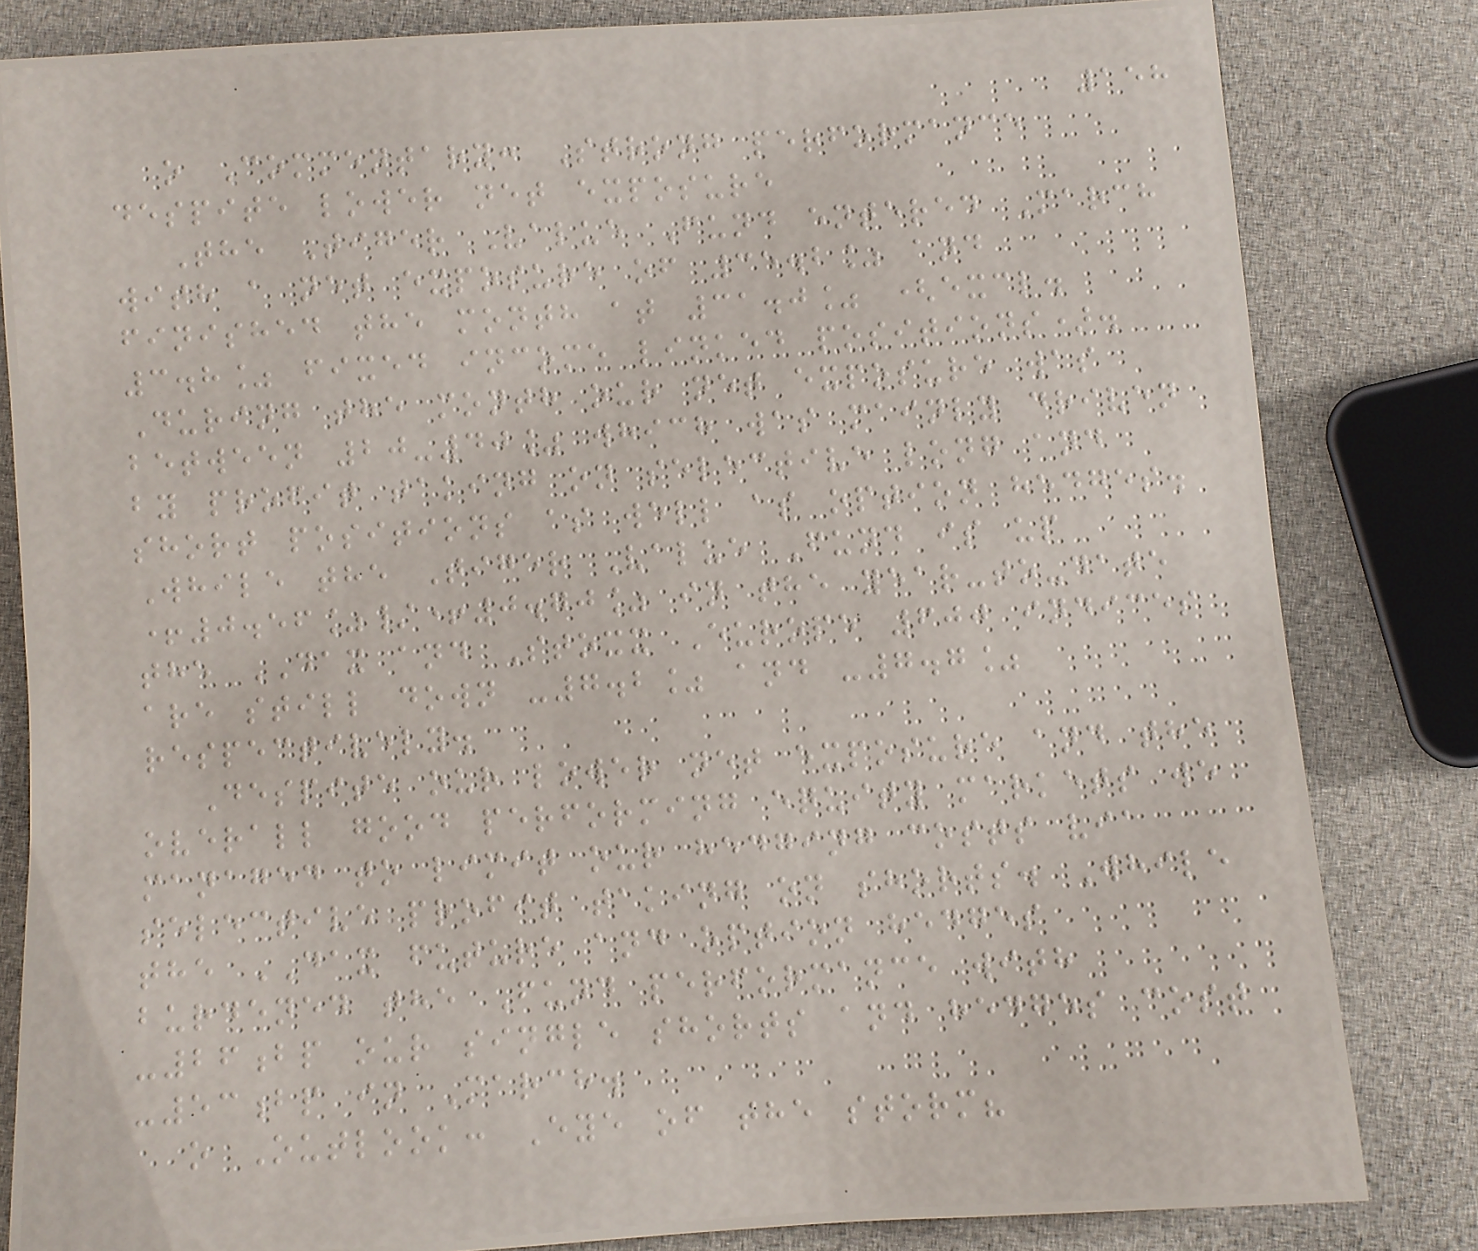158
o Commentary: Strong performance
despite lower net exposure
The Tiger Value Fund entered March
with a net exposure of 35.2% and
finished the month at 31.0% (excl.
3.8% fixed income linked positions).
During the month our net exposure was
between 20-40% which was mainly driven
by profit taking on selective long and
short positions as well as option hedges.
While the Tiger Value Fund is up
+0.56%/+0.70% in the year-to-date
the DAX and Stoxx Europe 600 indices
are still down -7.2% and -7.7%
respectively.
Despite our lower net exposure and the
overall good performing equity markets we
managed to limit our hedging costs via
selective profit taking on shorts. While
the DAX future and option hedges
burdened the Fund performance with
-26bp our single shorts and hedges cost
-53bp in March.
o Outlook: Eye of the storm?
